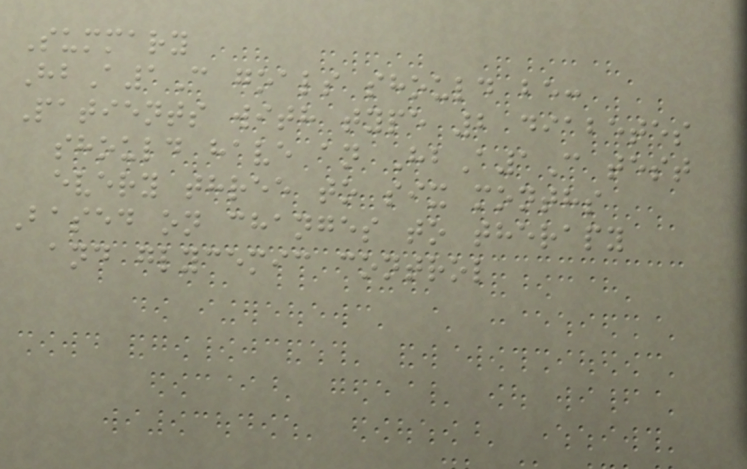Summary
HbA1C goals should be:
Patients with type 2 diabetes
should have an HbA1C test
every three to six months
Based on changes to therapy
and glycemic control
